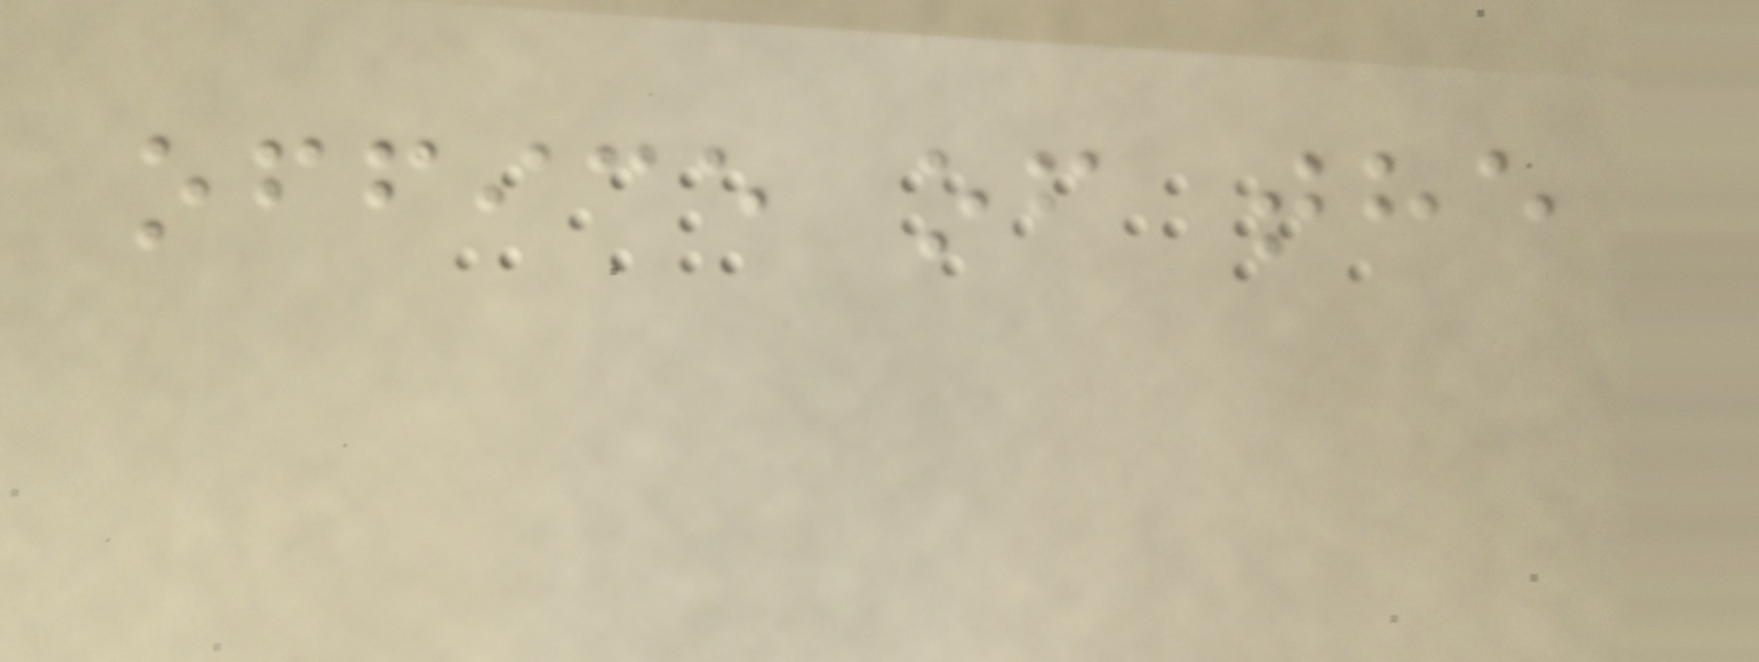office of the
